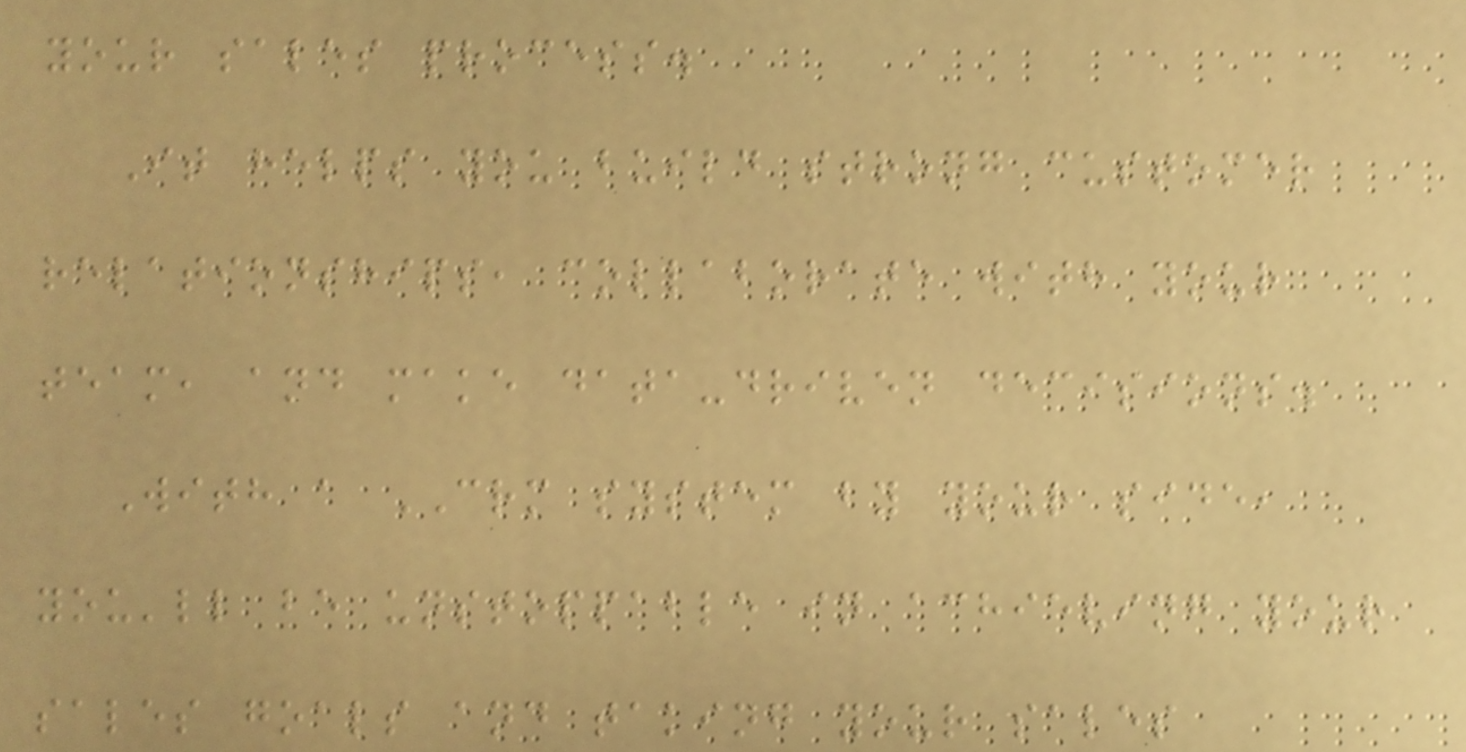your sales process.
It helps you build strong customer
relationships, collaborate with your
team, and make data-driven decisions.
With a CRM system by your side,
you'll be unstoppable in achieving your
sales goals and taking your sales
